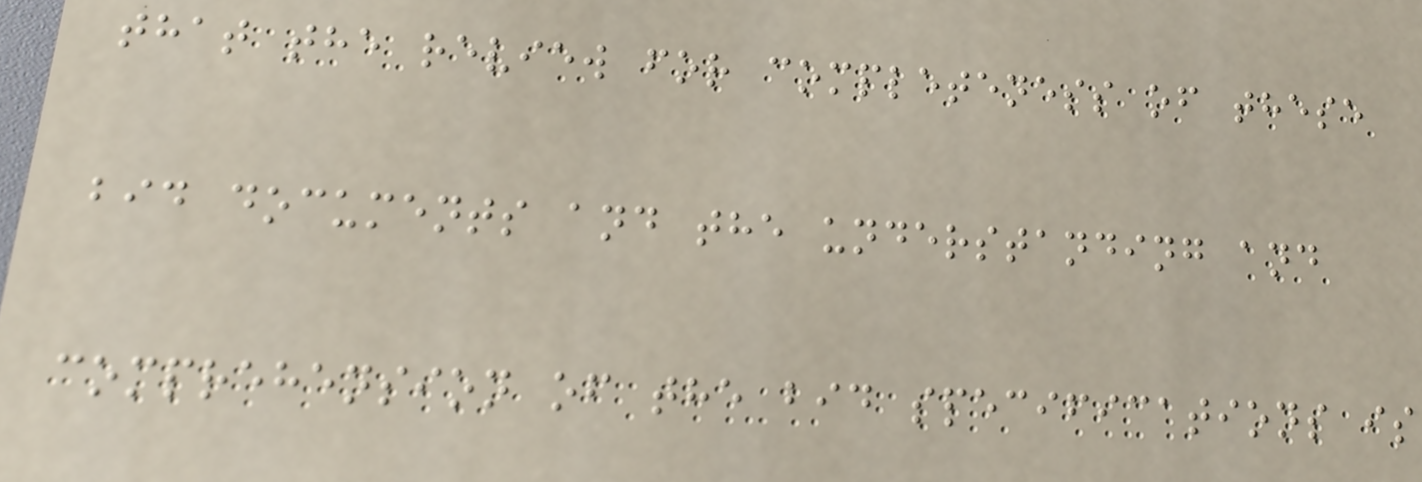that the review for completeness of these
bid documents and the understanding and
comprehension of the bid specifications is
